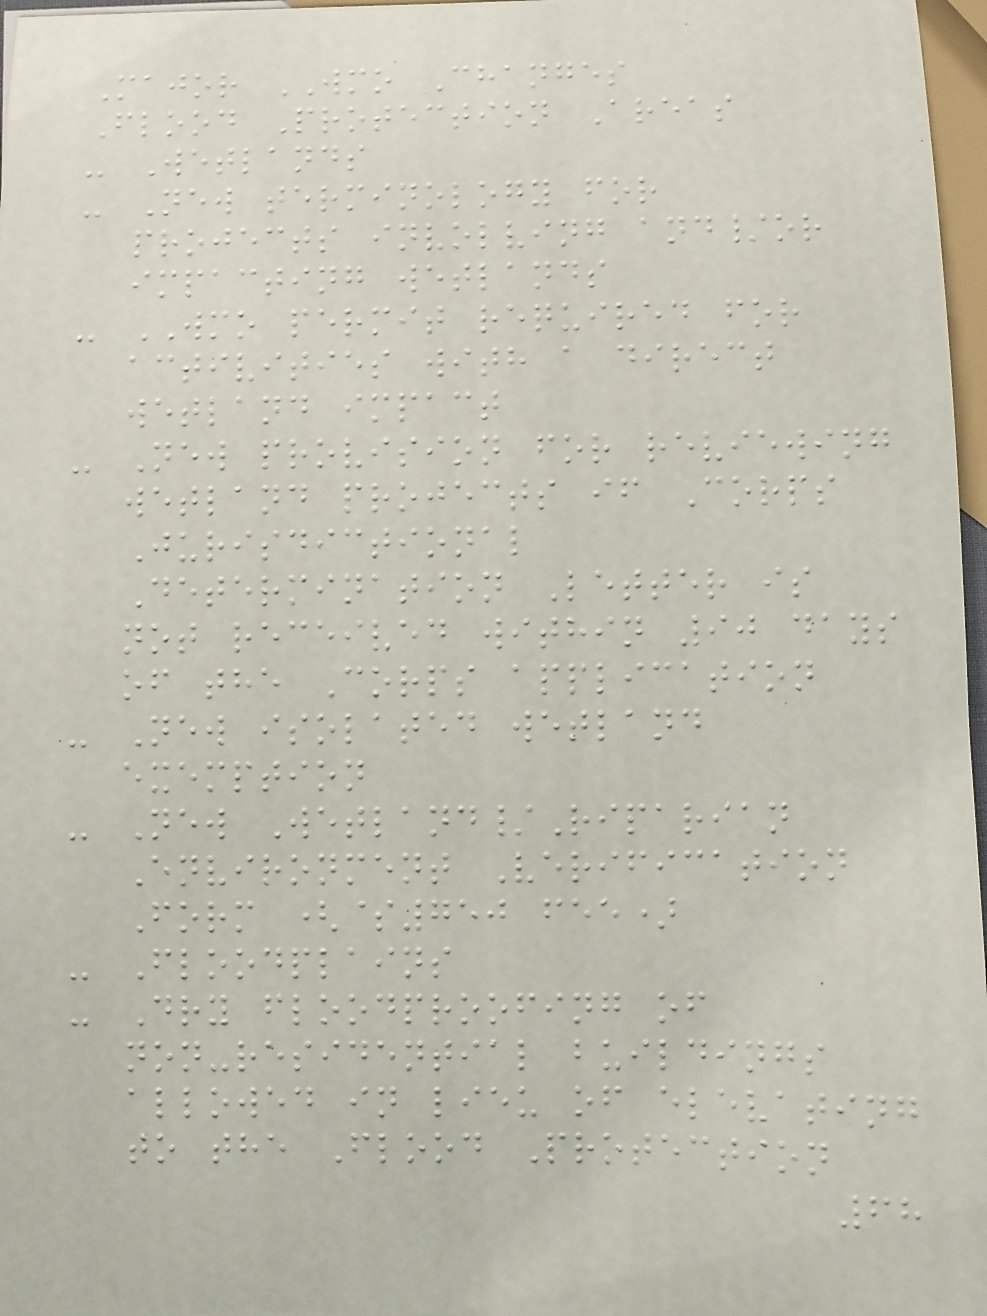Major WMO Changes
Flood Protection Areas
- Wetlands
- New terminology for
projects involving and/or
impacting wetlands
- WMO permit required for
activities with a direct
wetland impact
- New provision for reviewing
wetland projects if Corps
Jurisdictional
Determination Letter is
not received within 90 days
of the Corps application
- New isolated wetland
exemption
- New Wetland/Riparian
Environment Verification
Form ($750 fee)
- Floodplains
- Dry floodproofing of
non-residential buildings
allowed in lieu of elevating
to the Flood Protection
68
